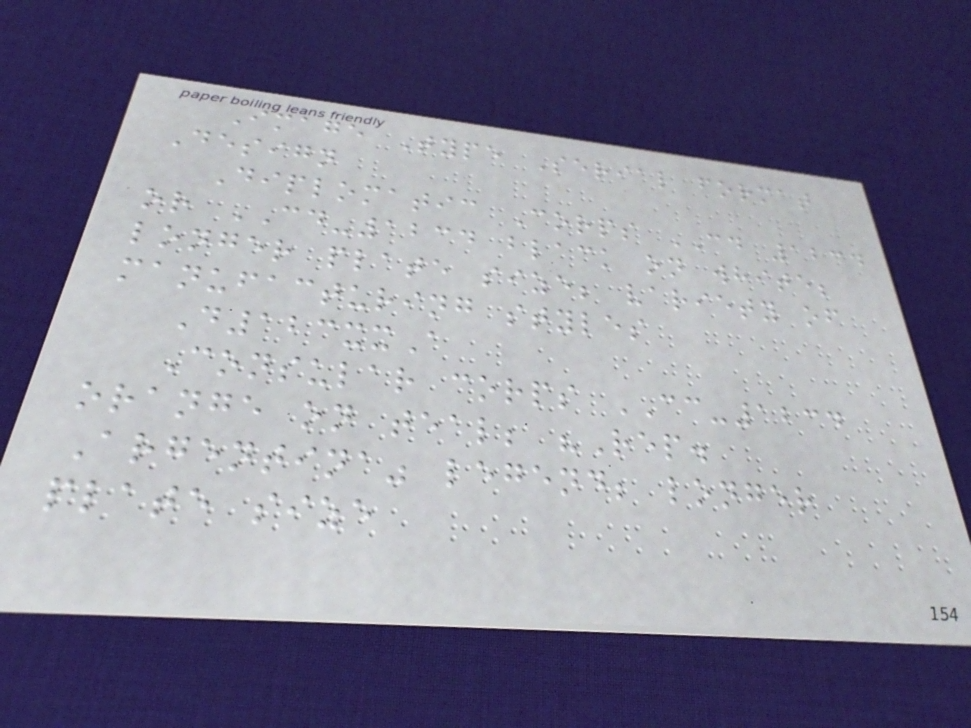Image Type Serial format
Design
Diplomatic Corps CD 1234
or CD-1234 black on white;
longer plate size; variety of
manufacturing styles
D123xxA
Consular corps CC-1234
orange on teal; "Rep.
Argentina" legend; longer
plate size
